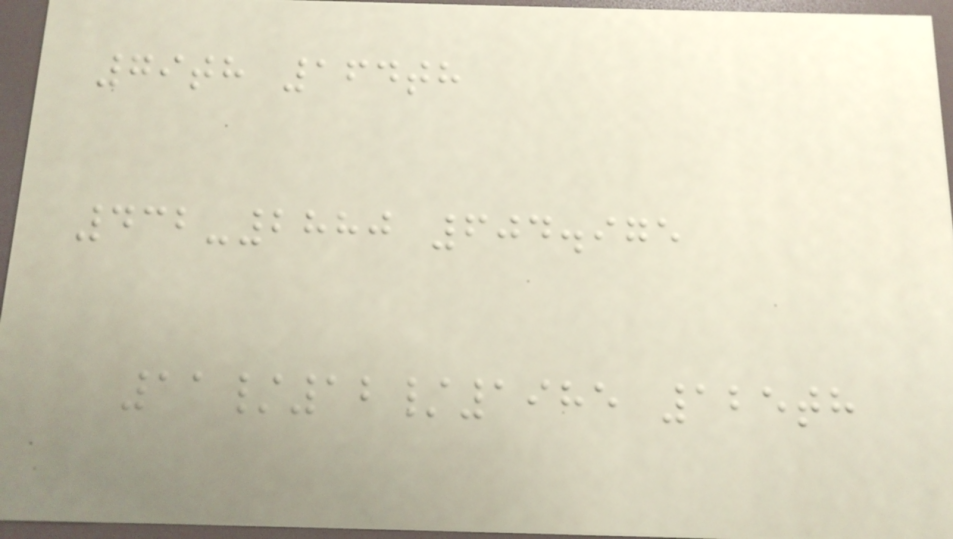79th 164th
432-2880 604.975
11/12/1985 125th
